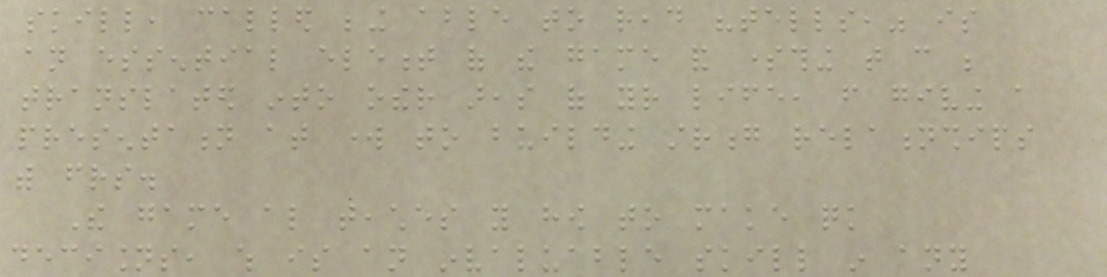skill, called being able to read "tells," is
an essential element of the game and something that can be
translated into other areas of your life, from giving a
presentation at work to building strong relationships
with friends.
The game also teaches you how to make quick
decisions, which is an invaluable skill in any
